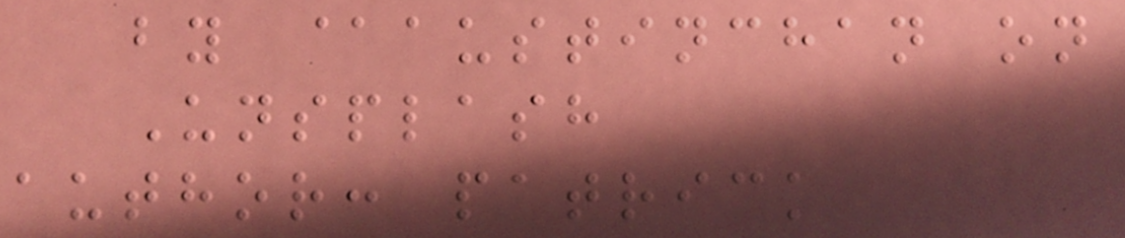by @austinchan on
Unsplash
author: patrick
